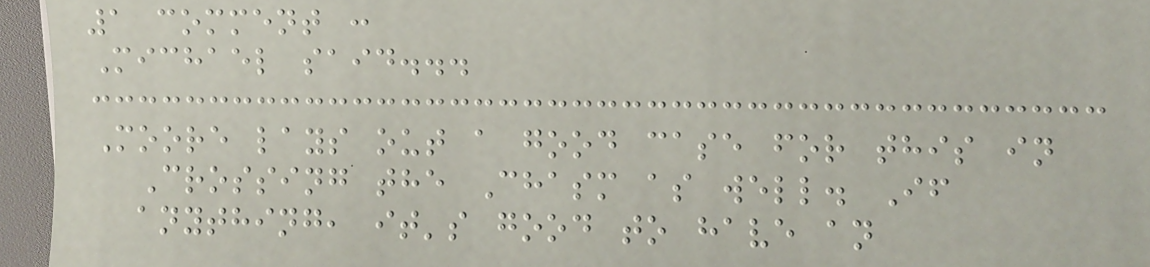1 comment :
Michael said...
Moore lays out a good case for this in
Crossing the Chasm as well. If
anything, it's good to have an
